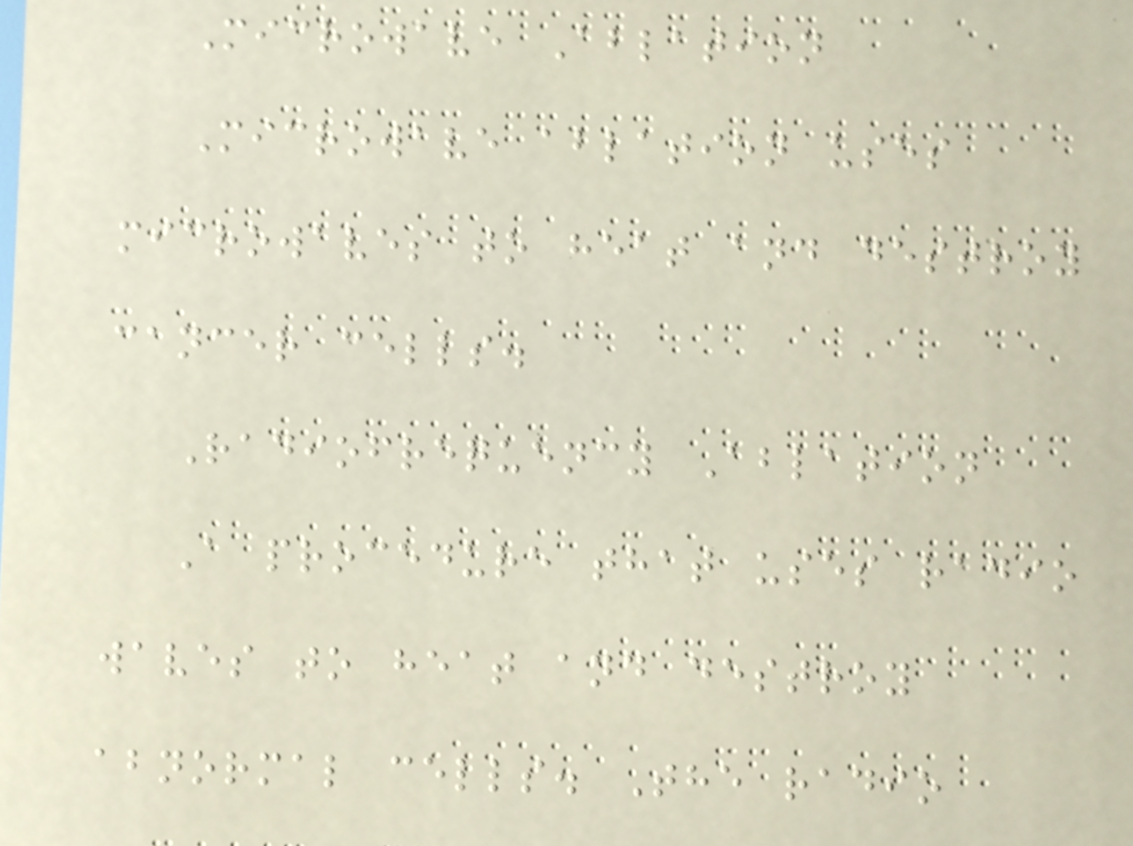Microwave Ablation
Microwave ablation uses
microwaves to heat and destroy
cancer cells.
Radiofrequency Ablation
A procedure that uses radio
waves to heat and destroy
abnormal cells. The radio
